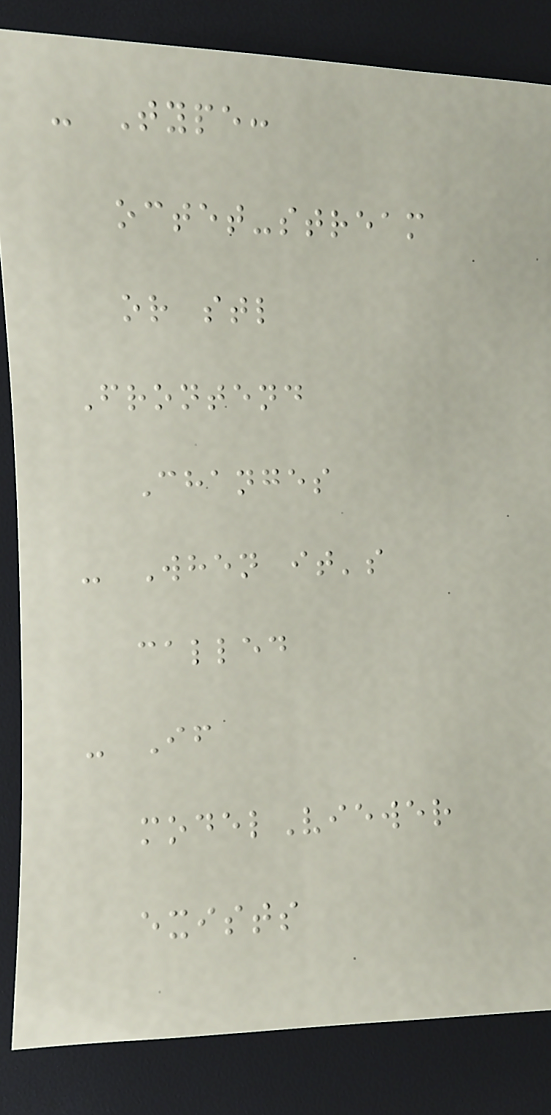- Type:
octet-stream
or stl
Frontend
Changes
- When it's
called
- If
modelViewer
exists
